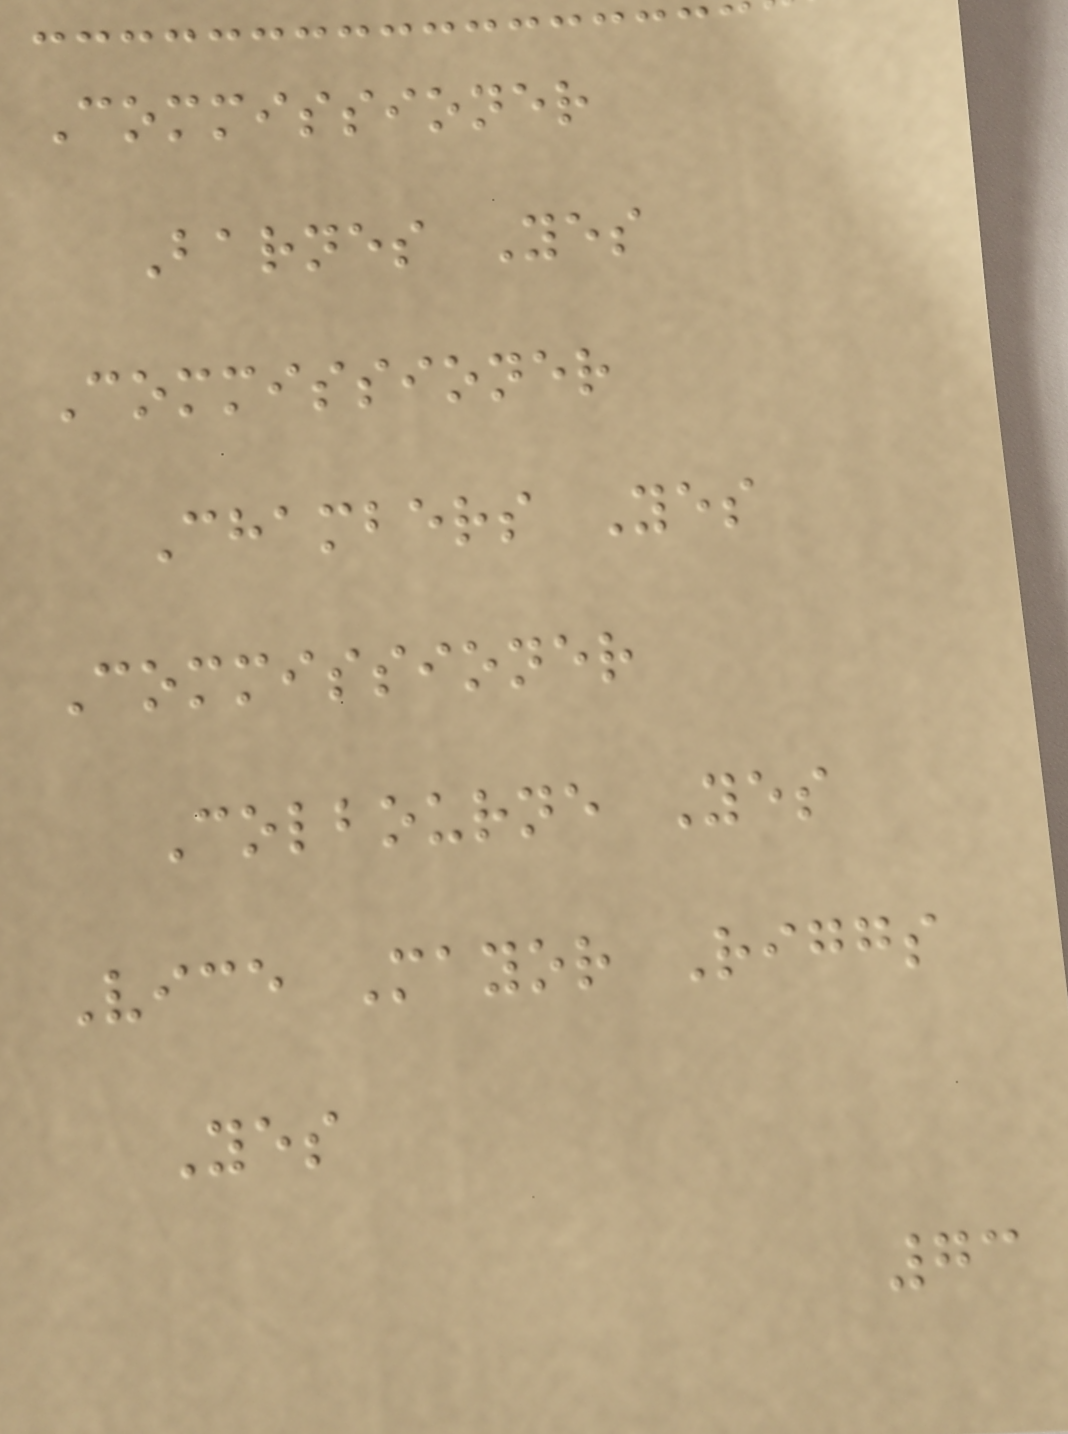Commissioner
Barnes Yes
Commissioner
Chambers Yes
Commissioner
Colbourne Yes
Vice Mayor Riggs
Yes
73
